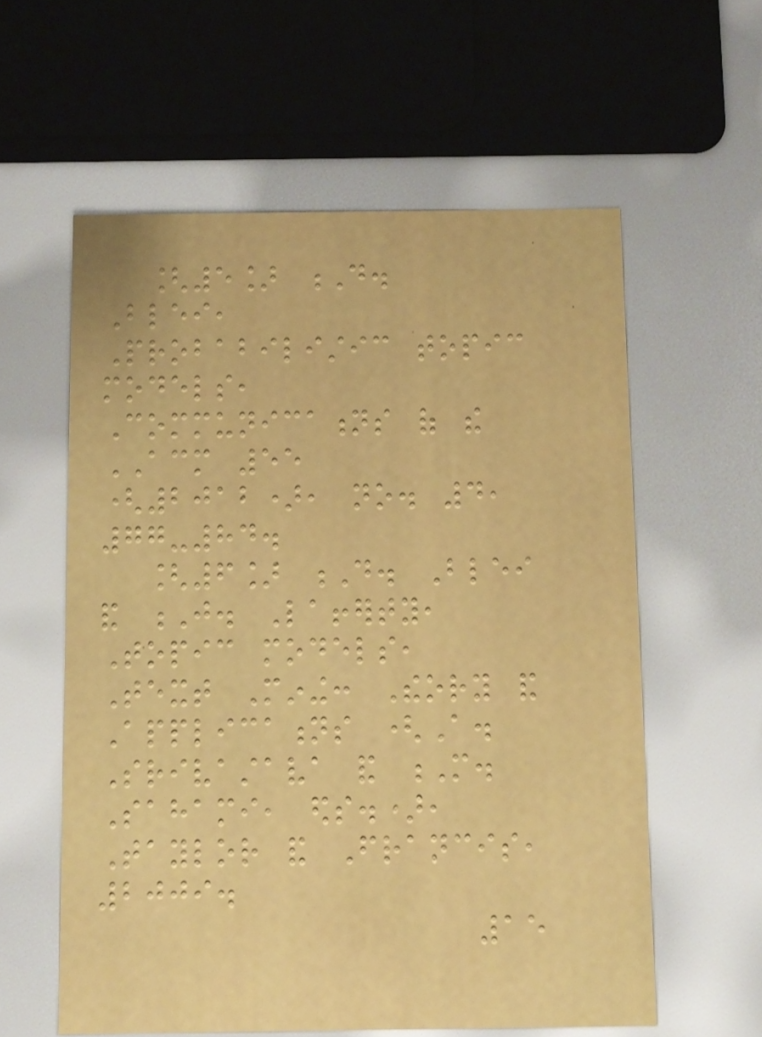[5] D.
Blei,
Probabilistic topic
models,
Communications of the
ACM 55
(2012), no. 4,
77-84.
[6] D. Blei
and J. Lafferty,
Topic models,
Text Mining: Theory and
Applications (A.
Srivastava and M.
Sahami, eds.),
Taylor and Francis,
2009.
15
